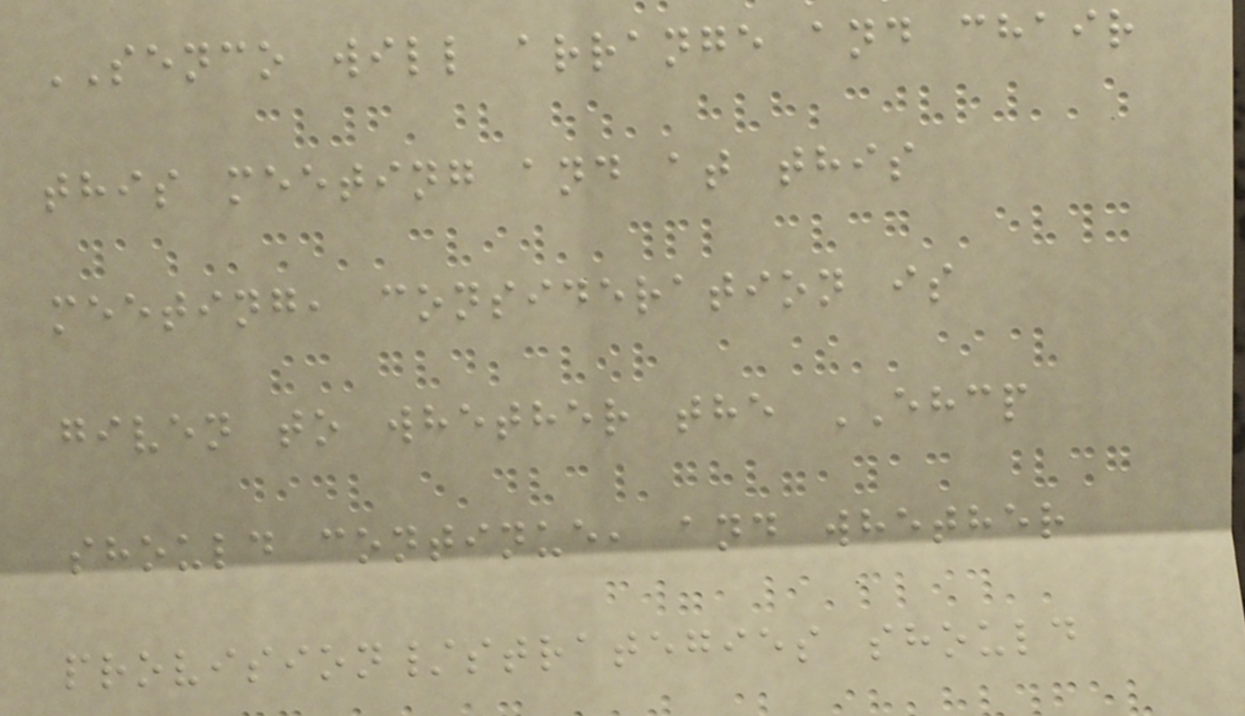SENCO will arrange and chair
this meeting and at this
meeting, consideration is
given to whether the EHCP
should continue, and whether
provision/strategies should
